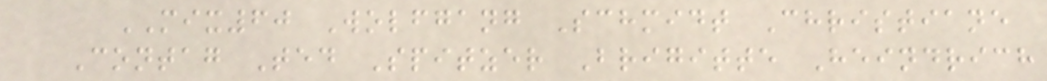MIX60 Wolfgang Schmidt Christiane
Contag Ted Spitzer Brigitte Heindrich
